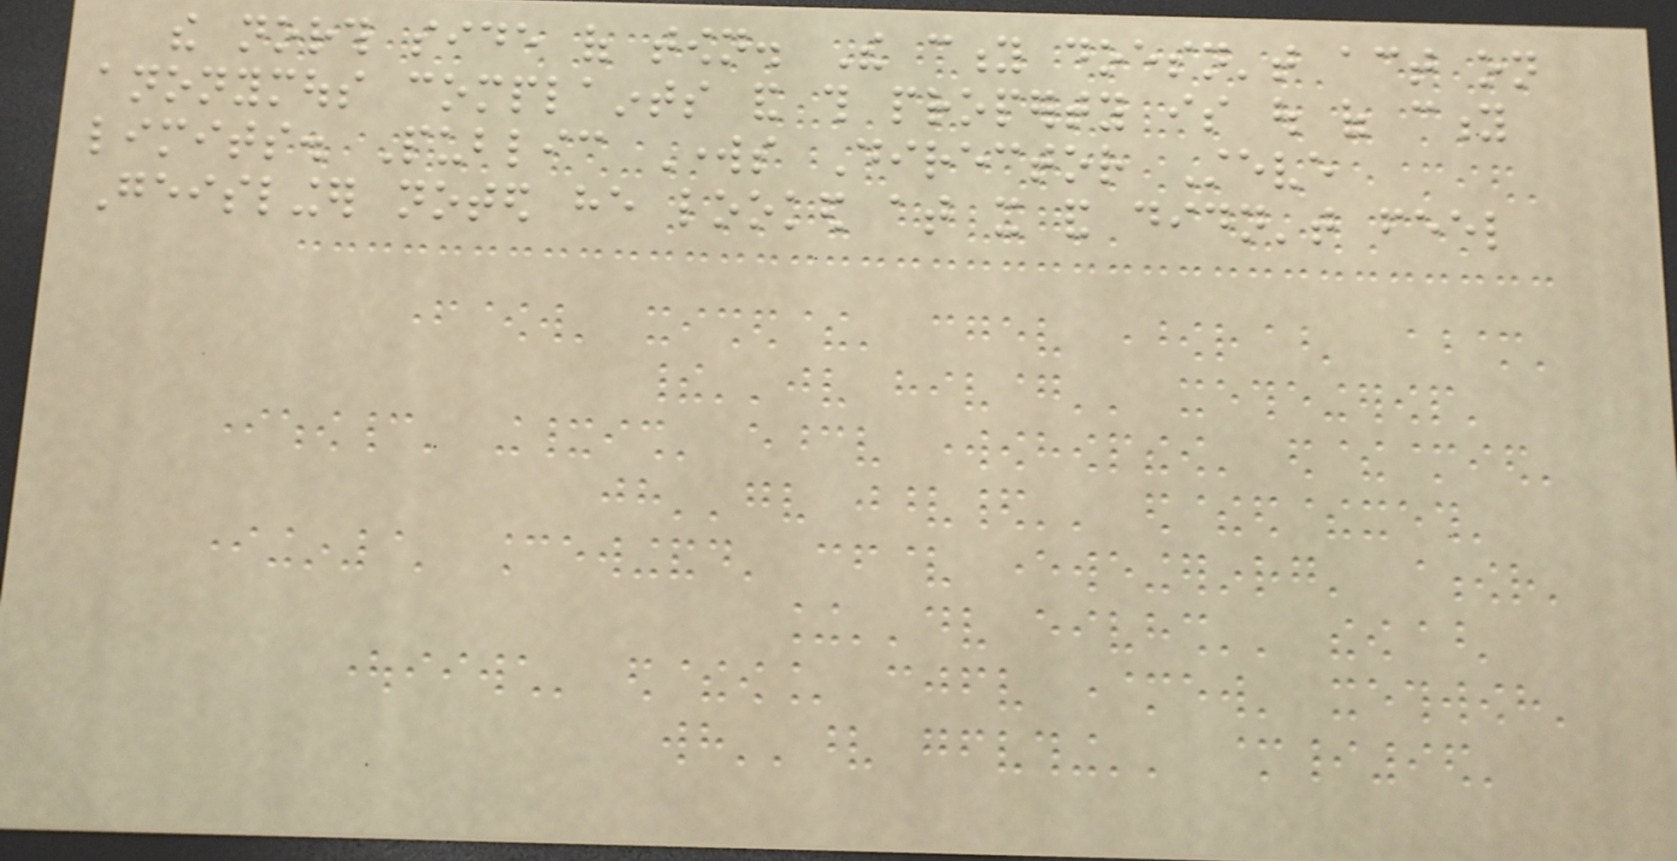the north side of town. The city doesn't act on
anonymous complaints and this property is out of city
limits. Public Works Director Steve
Geislinger noted he looked at it and didn't feel
